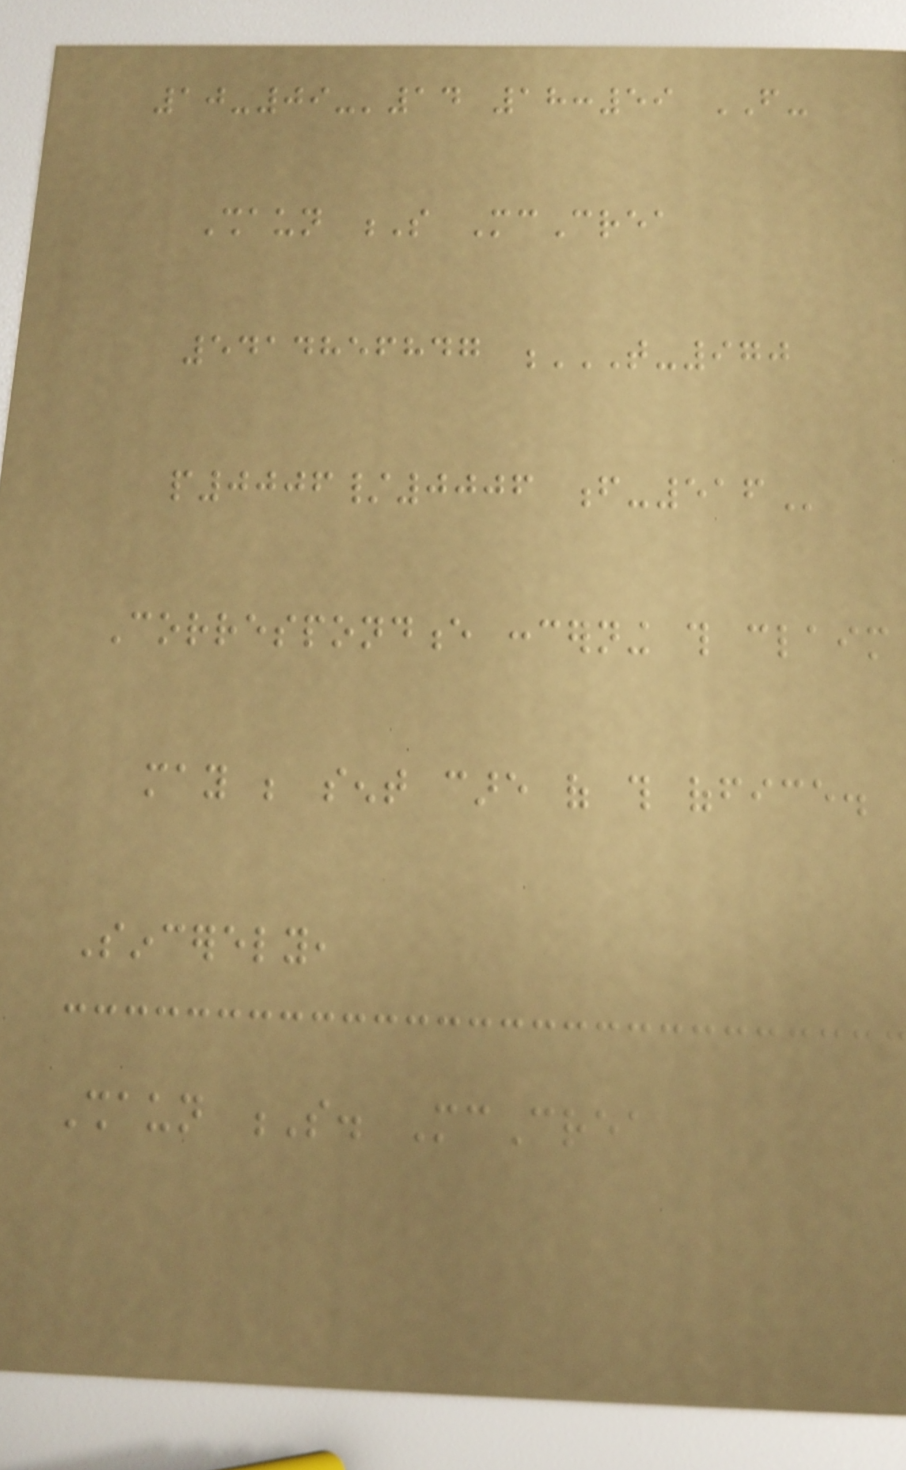10-09-'14 18:59 FROM-
Shaun S McCrea
5414856847 T-970
P0006/0006 F-516
Correspondence concerning this claim
may be sent care of this office.
Sincerely,
Shaun S. McCrea
